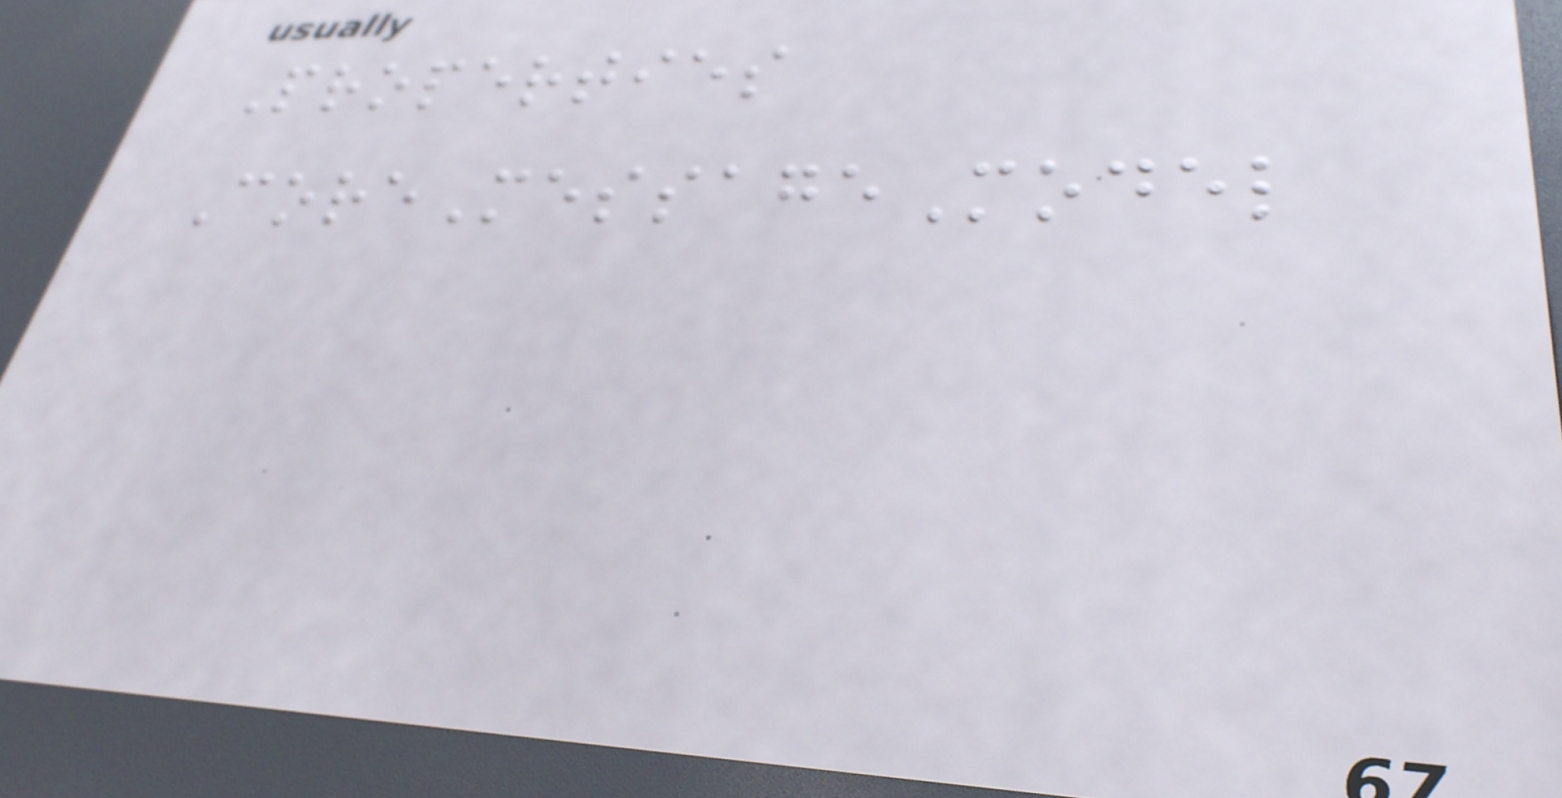Properties
CoreMessageModel
